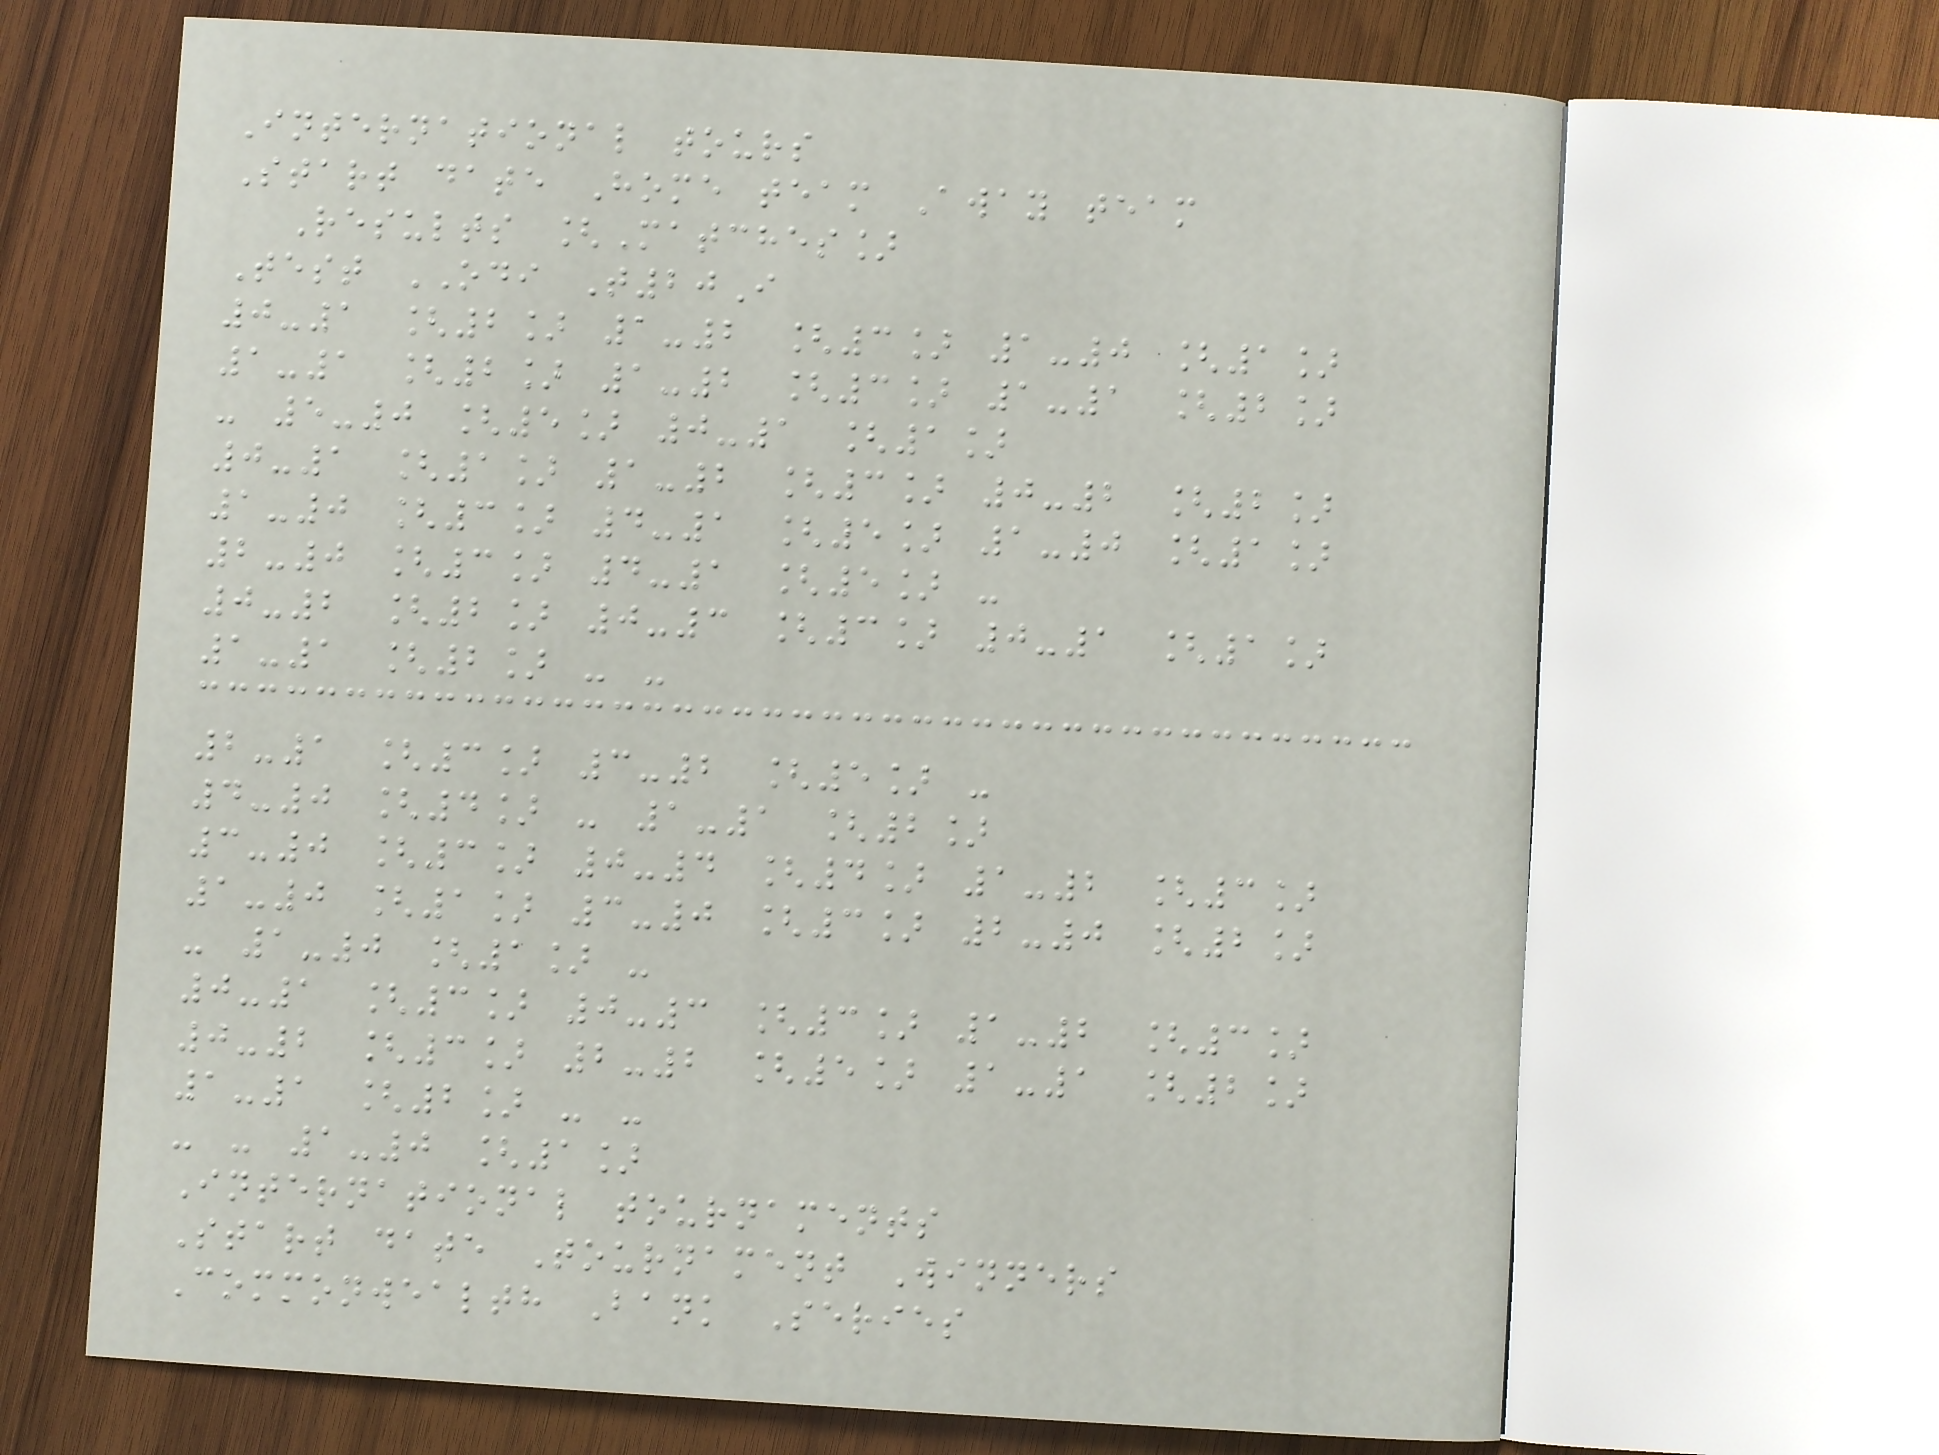International tours
Start date Home team Away team
Results [Matches]
Test ODI T20I
0-1 [2] 1-2 [3] 1-0 [1]
1-1 [2] 1-2 [3] 1-1 [2]
- 5-0 [5] 0-1 [1]
0-1 [1] 1-2 [3] 0-2 [2]
1-0 [3] 4-1 [5] 1-0 [1]
2-0 [3] 4-1 [5] -
0-2 [2] 0-3 [3] 0-1 [1]
1-1 [2] - -
2-1 [3] 3-2 [5] -
4-0 [4] - 1-1 [2]
3-0 [3] 0-4 [4] 1-2 [3]
1-0 [1] 3-0 [3] 2-0 [2]
- 1-0 [1] -
0-1 [3] 0-3 [3] 1-2 [3]
0-2 [3] 2-2 [5] 1-1 [2]
1-1 [2] - -
- - 1-0 [1]
International tournaments
Start date Tournament Winners
Commonwealth Bank Series
